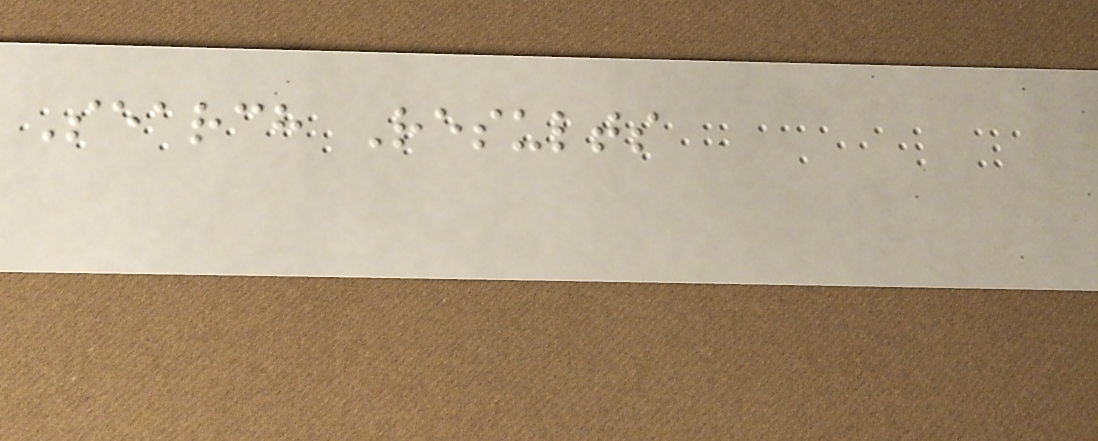Search Results
